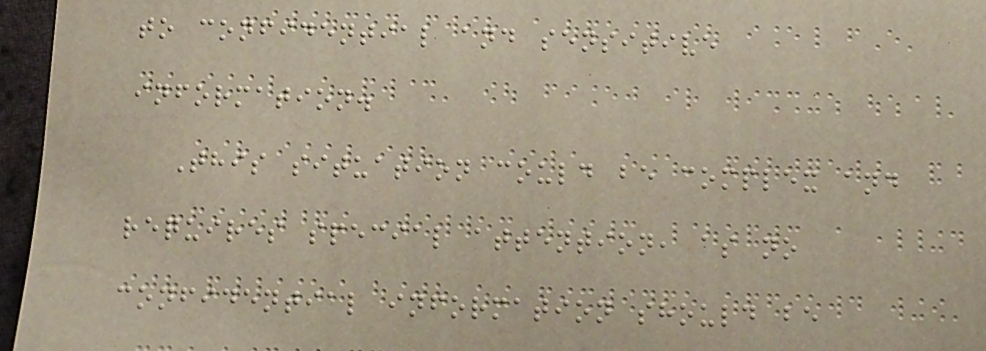to confidential and sensitive
information.
This situation could be complex and
requires special attention, as no
confidential information should be
